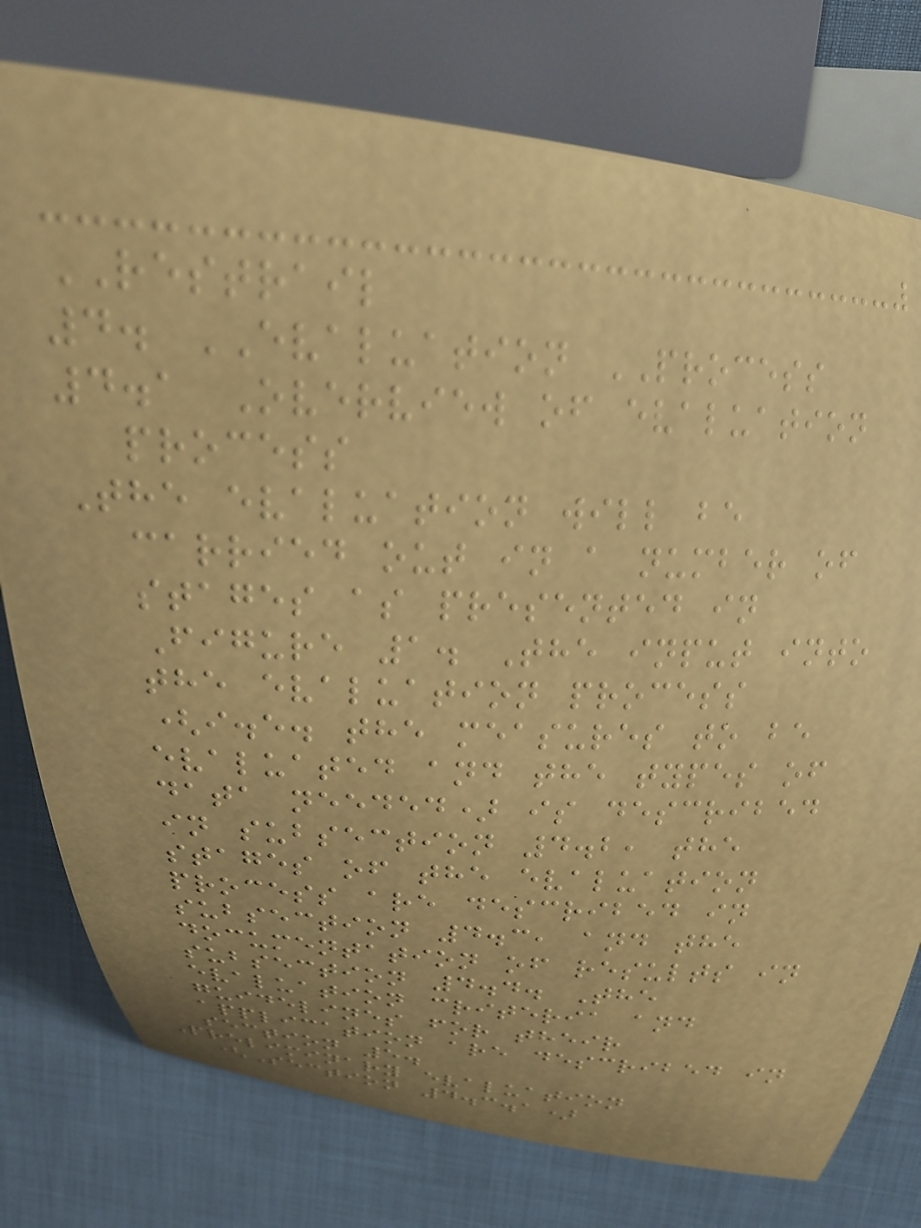RESTRAIL
4. EVALUATION PROCESS
4.1 Overview of evaluation
process
The evaluation will be
carried out in a number of
stages as presented in
Figure 1. The input into
the evaluation process
(i.e. the measures to be
evaluated and the types of
data needed) is described
in subsection 4.2, the
stages of the evaluation
process are described in
subsection 4.3, and the
documentation of results in
subsection 4.4. The
evaluation criteria and
guidelines for their
application are described in
section 5.
Preliminary evaluation
(Section 4.3.1)
